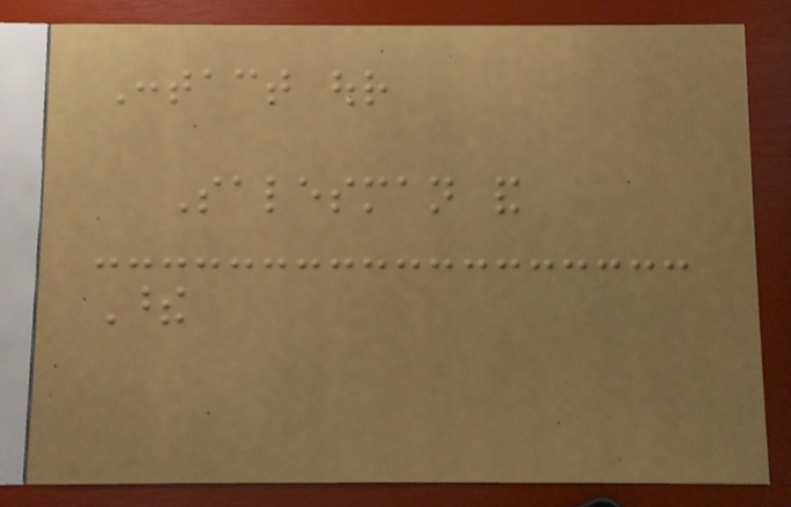Contact our
Salesman and
These
